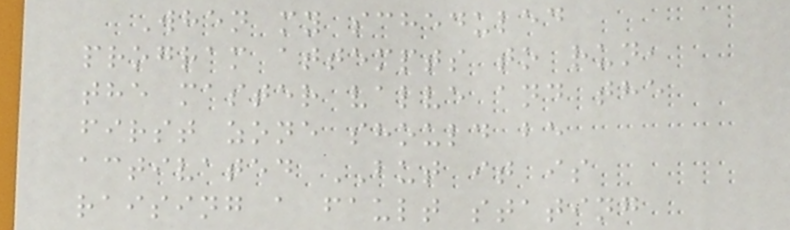When my scheduled
program attempts to run,
the master valve and the
first zone should be
activated BUT it is
raising a fault stating
